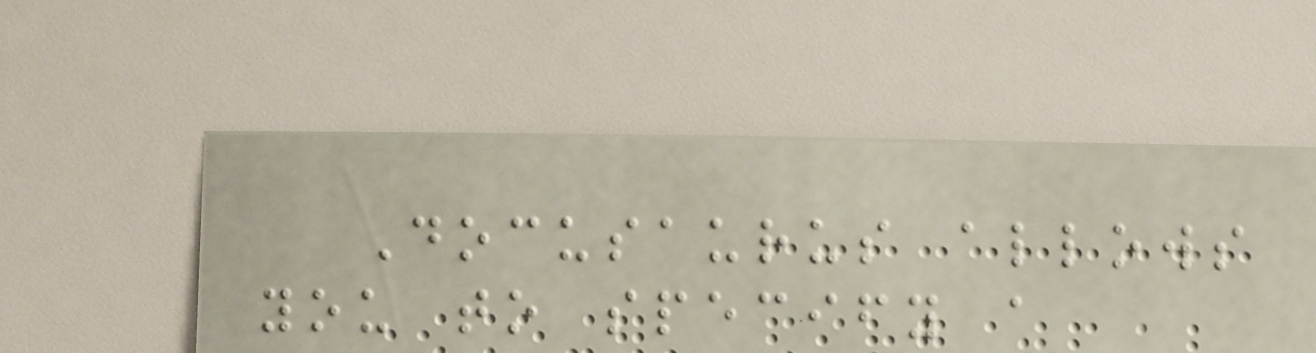Docusaurus allows
you to specify a
